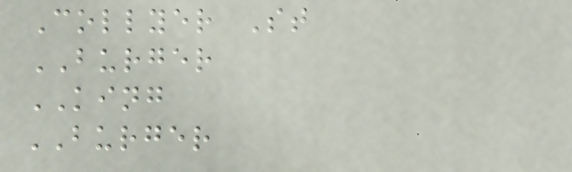Collyer St
BURGER
KING
BURGER
